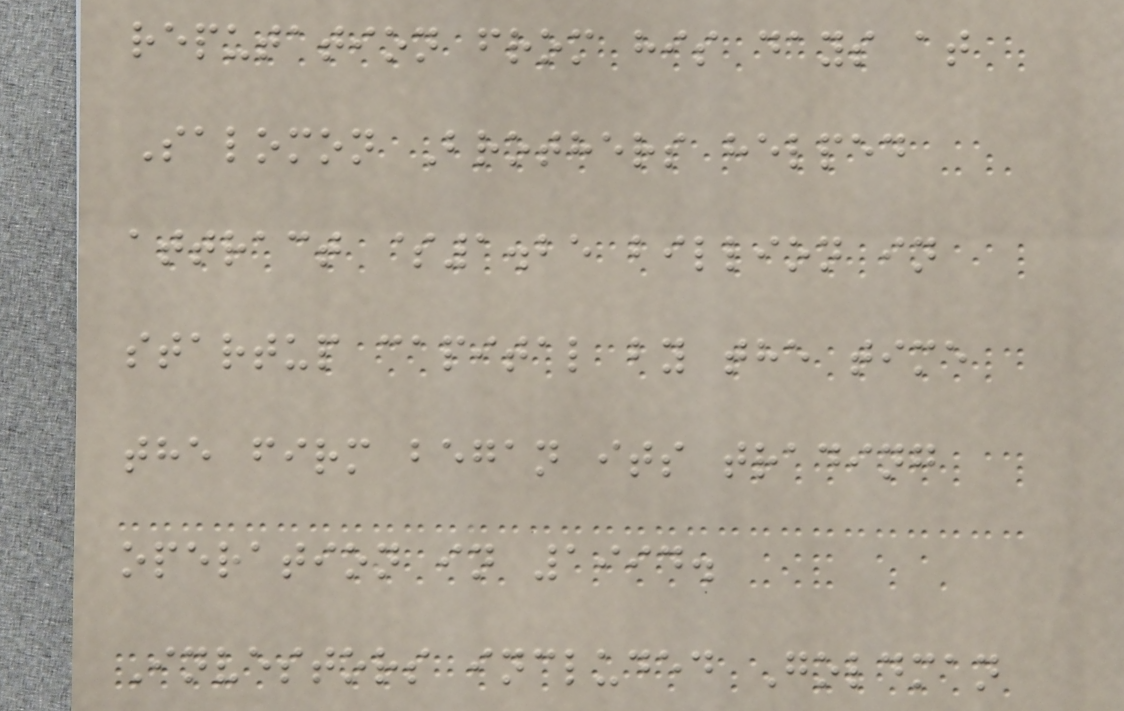reputation from his days at
Salomon Brothers helped
attract $1.25 billion in
startup capital by the time
the firm began its trading
operation in 1994.
Investors included Goldman
